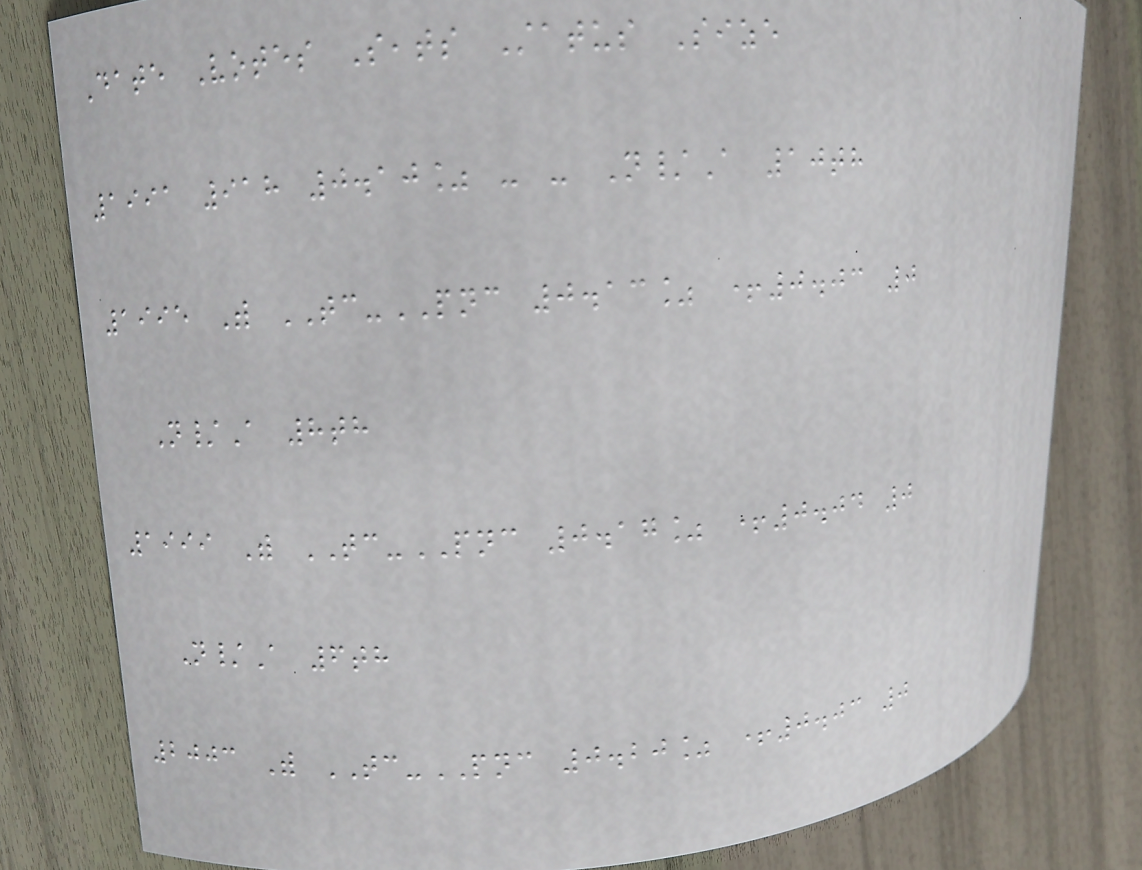Date Votes Seats Status Size
1991 918 0.10% - - N/A 10th
1995 With TC-PNC 0.13% +0.03 0
N/A 8th
1999 With TC-PNC 0.17% +0.04 0
N/A 6th
2003 With TC-PNC 0.20% +0.03 0
